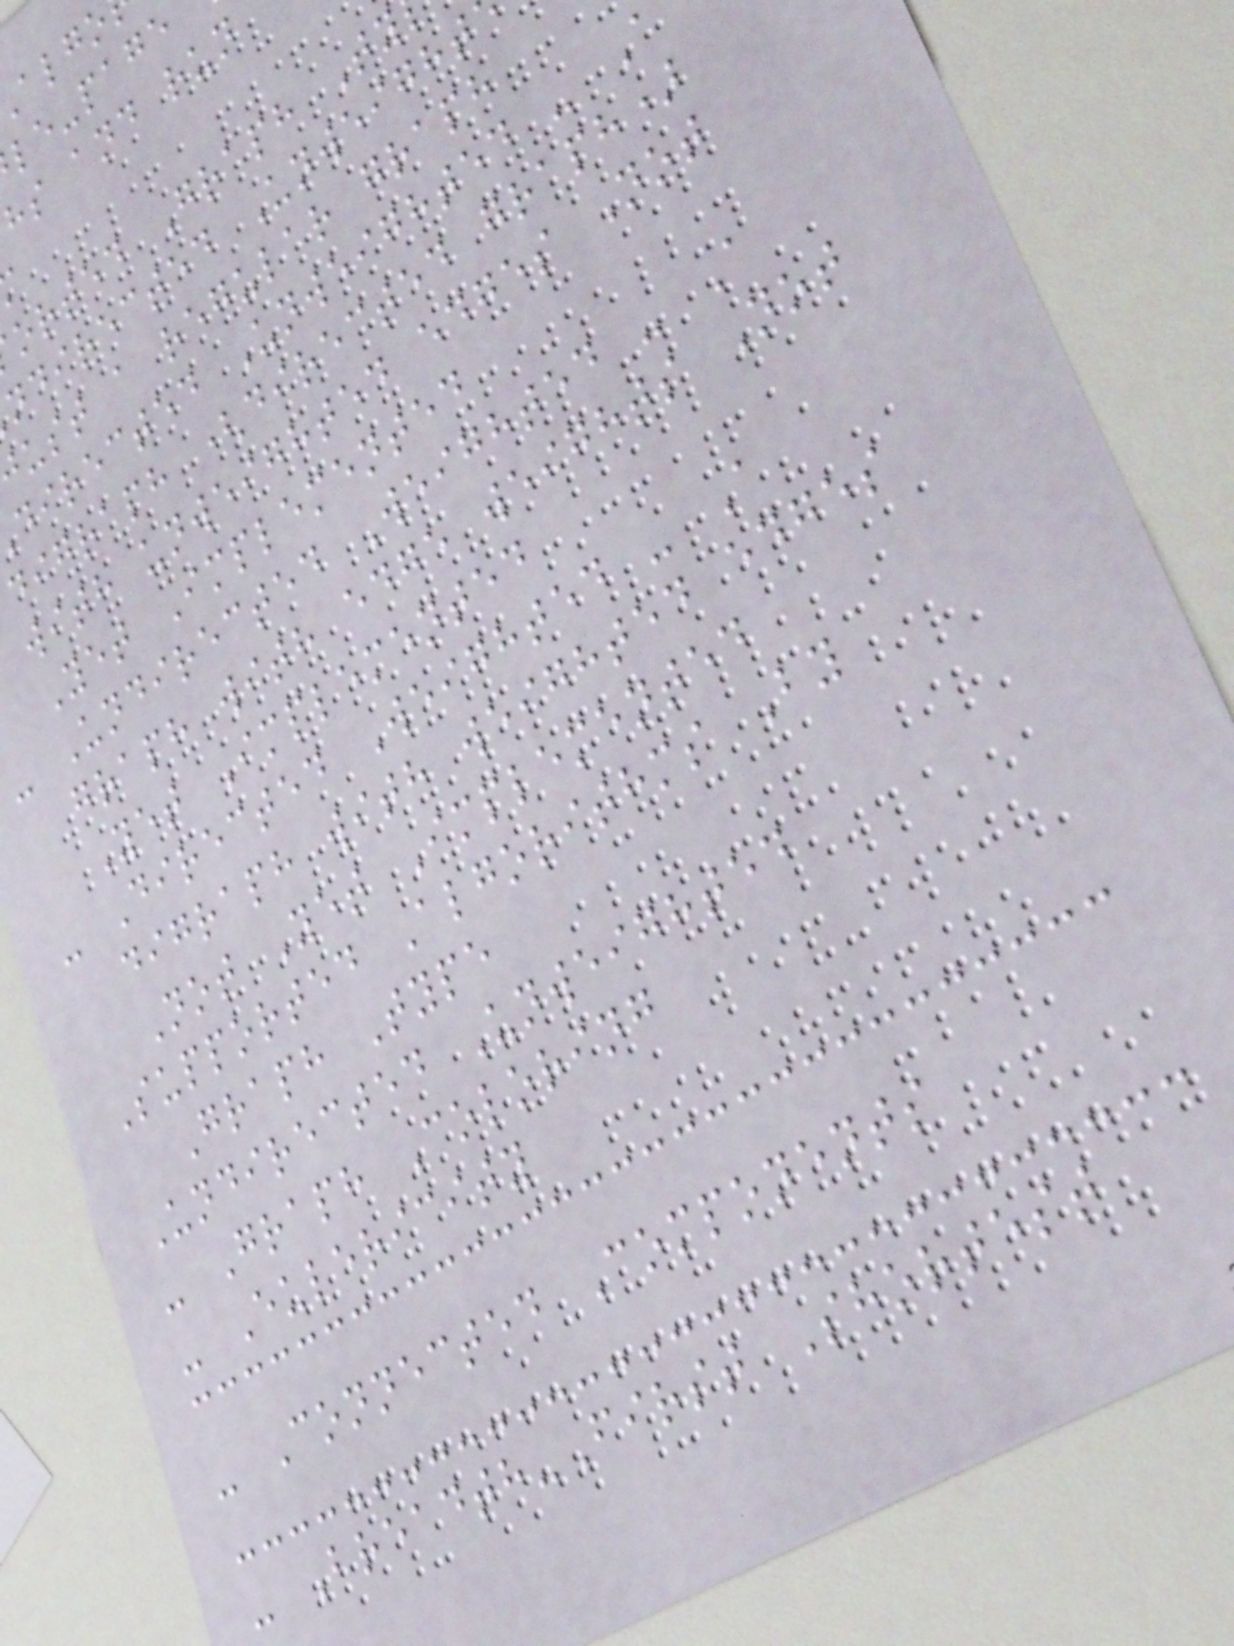hs and run
orted Graph Ty
ndirected Unweight
ust a regular graph
directed Unweighted - A
digraph (directed graph)
with unweighted edges Not
Yet Implemented
- Undirected Weighted - A
graph with edge weights Not
Yet Implemented
- Directed Weighted - A
digraph with weighted edges
Not Yet Implemented
Supported Algorithms By
Graph Type
Undirected Unweighted
- Graph Coloring
- Eulericity
- Connected Components
- Breadth-First Shortest
